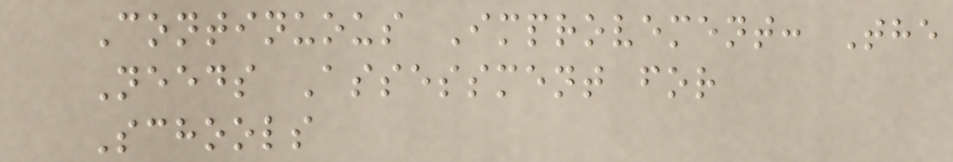Continuous Improvement: The
Needs Assessment for
Schools
